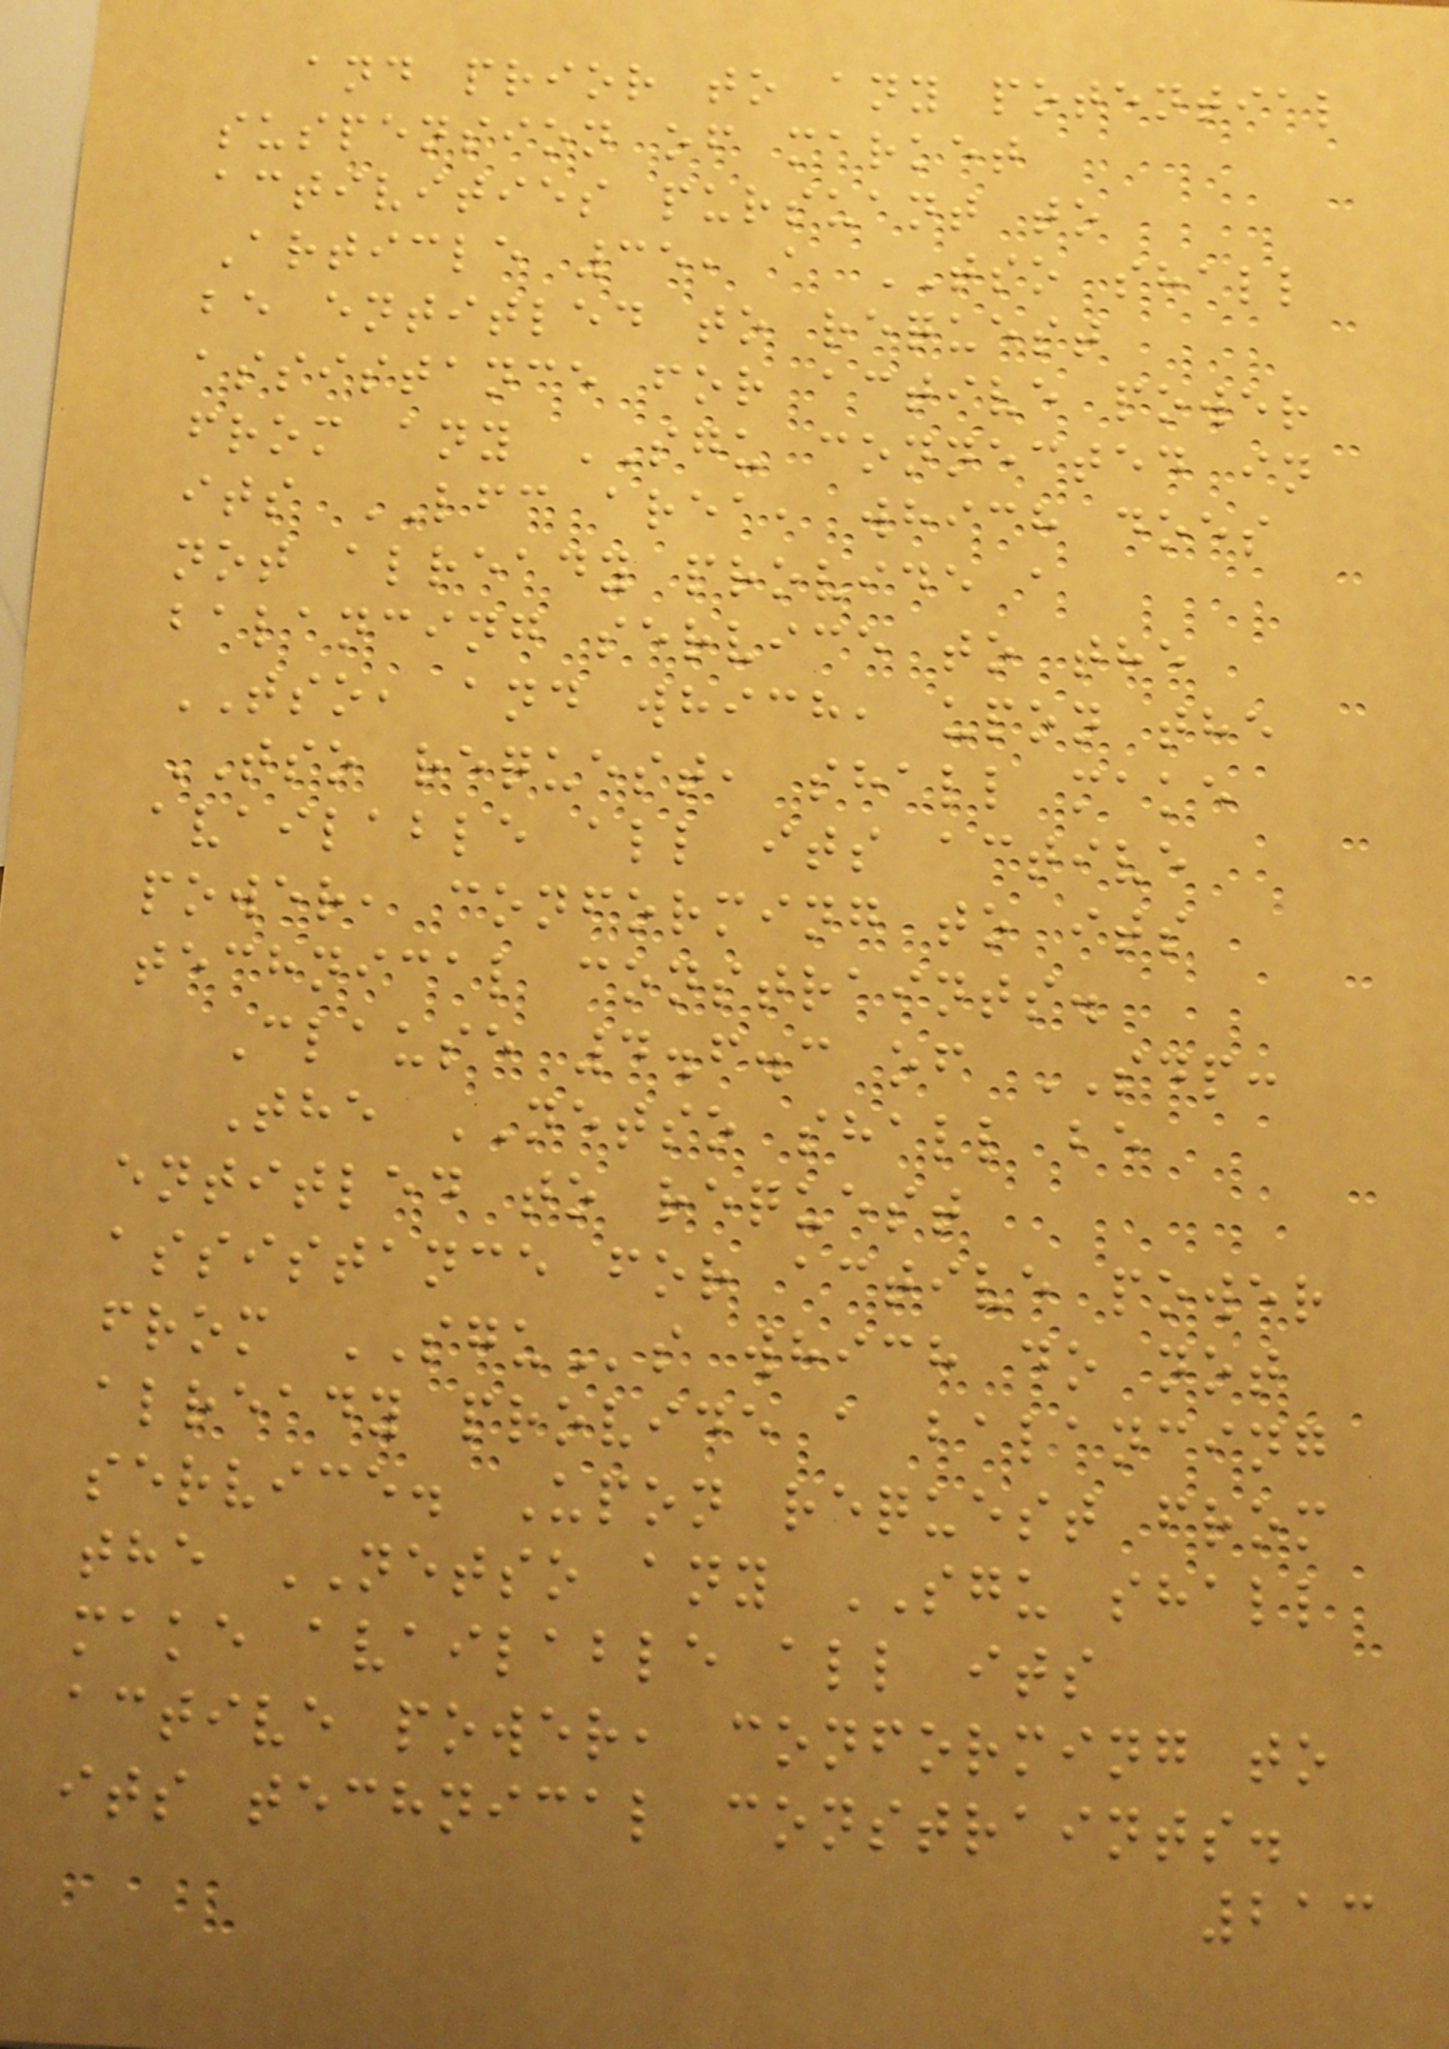and prior to any potential
suspension of market
activities pursuant to
Article 35, a TSO shall
be entitled to request
assistance for active power
from any SGU connected in
its LFC area, which does
not already provide a
balancing service to the
TSO, and which, upon the
TSO request, shall make
available all its active
power, conforming to its
technical constraints.
Clause 4.6.3 of SDP:
The NETSO shall be
entitled to request
assistance for active power
from SGUs which do not
already provide a balancing
service. Upon request from
the NETSO any SGU shall
make available all its
active power, conforming to
its technical constraints.
213
